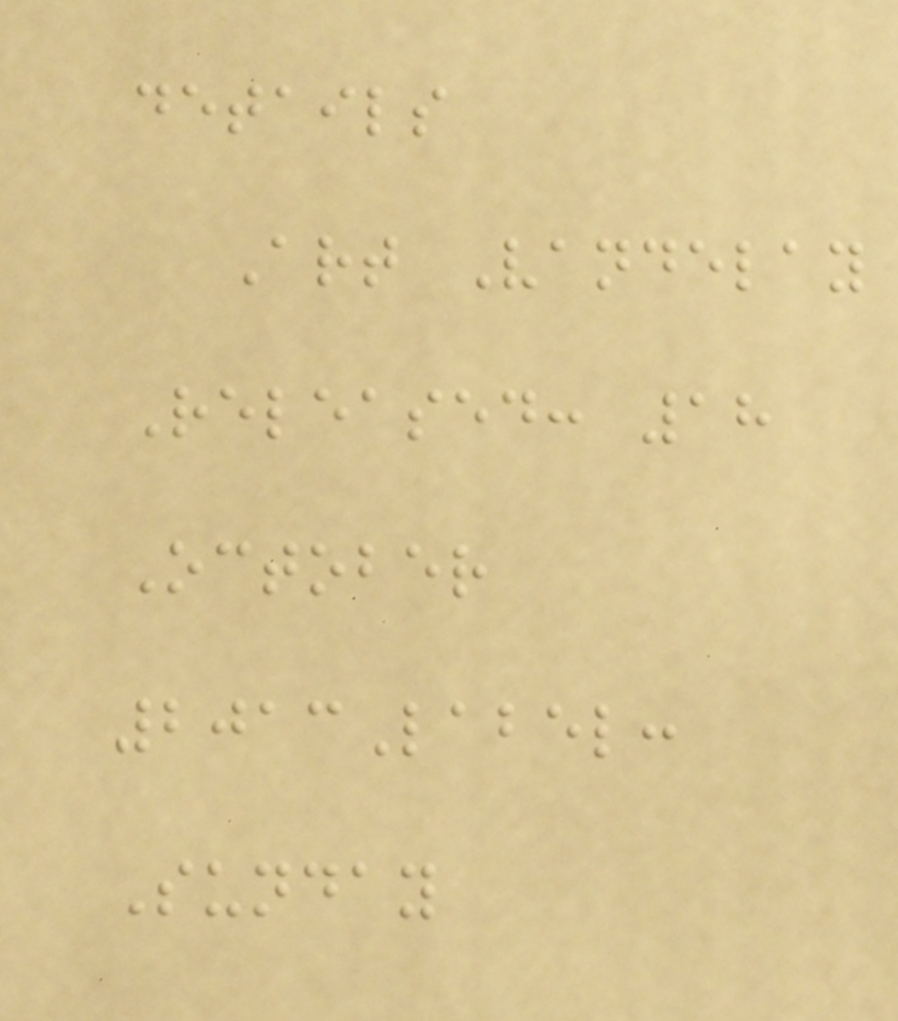details
Art Vandelay
Released: 18
October
2013Label:
Sunday
